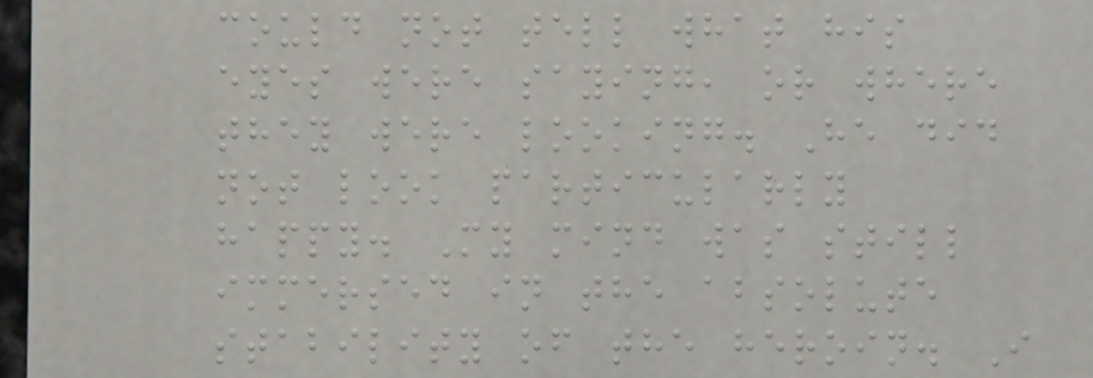could not tell what his
eyes were saying, or where
they were looking. He did
not look particularly
happy. My mind was still
immersed in the absolute
stability of the heroin. I
